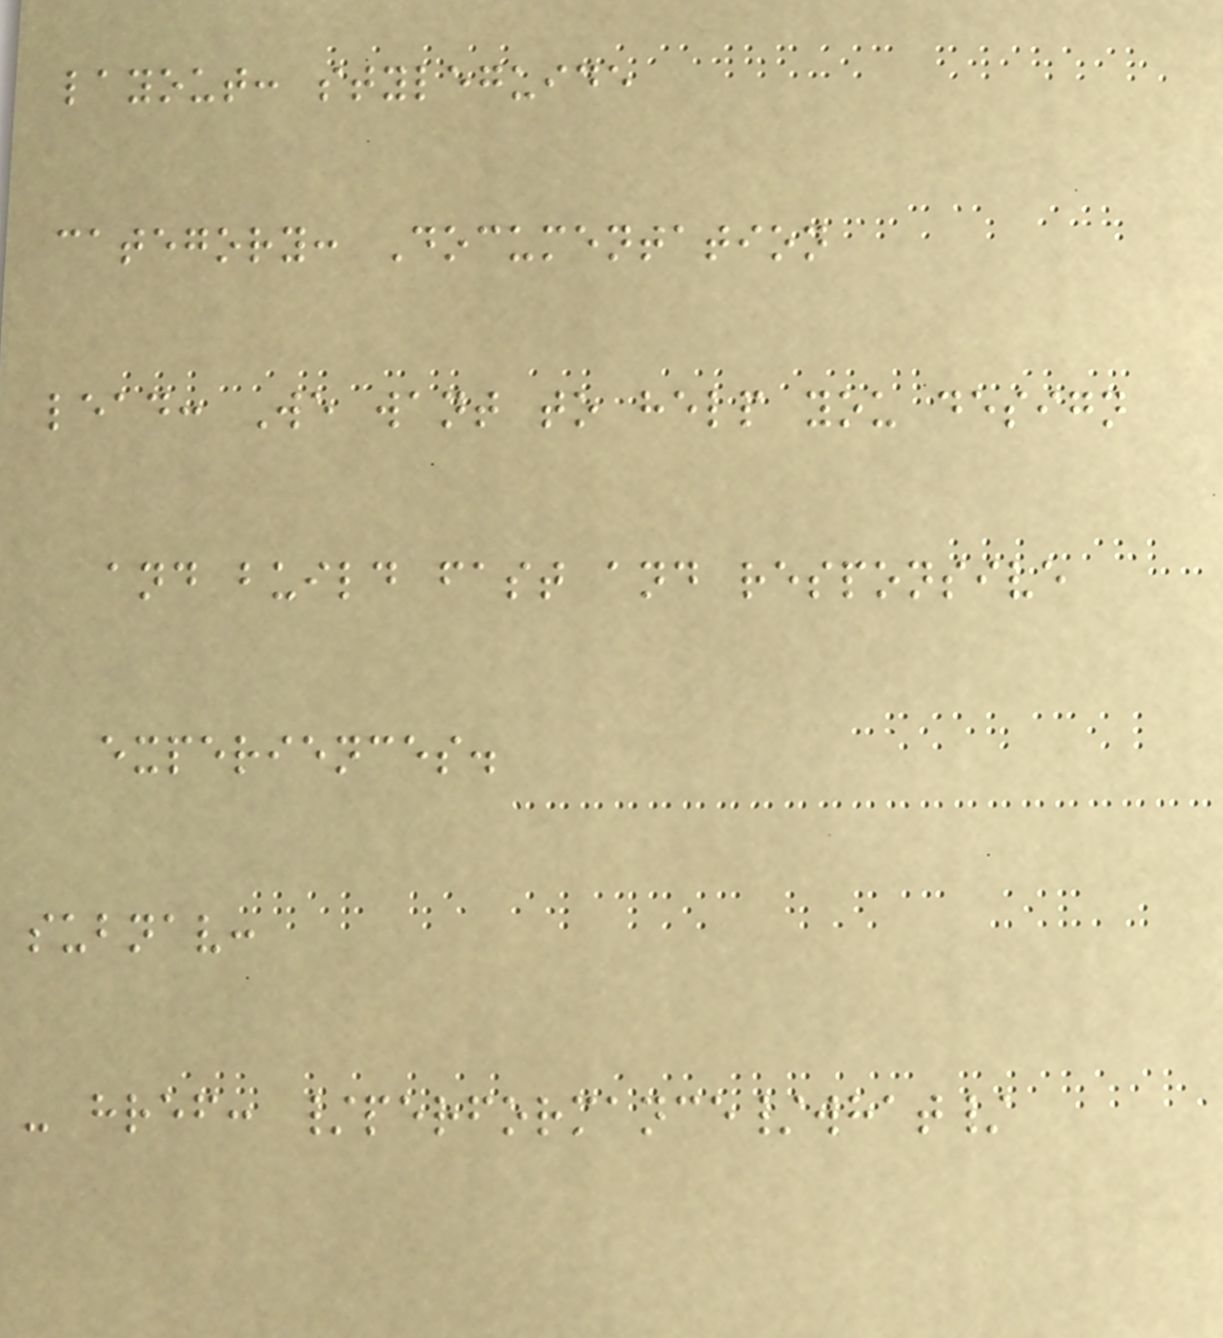layout: styleguide
category: Documentation
lead: We want to help you design
and build fast and responsive
experiences.
subnav:
- href: /performance/what/
